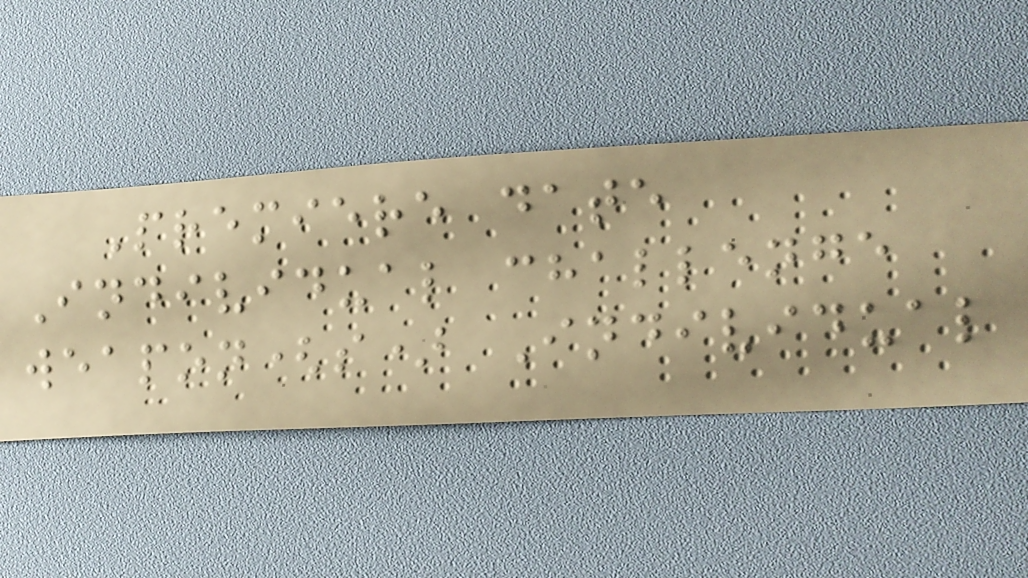Premiere date
Individual challenge
weapon(s) Individual
